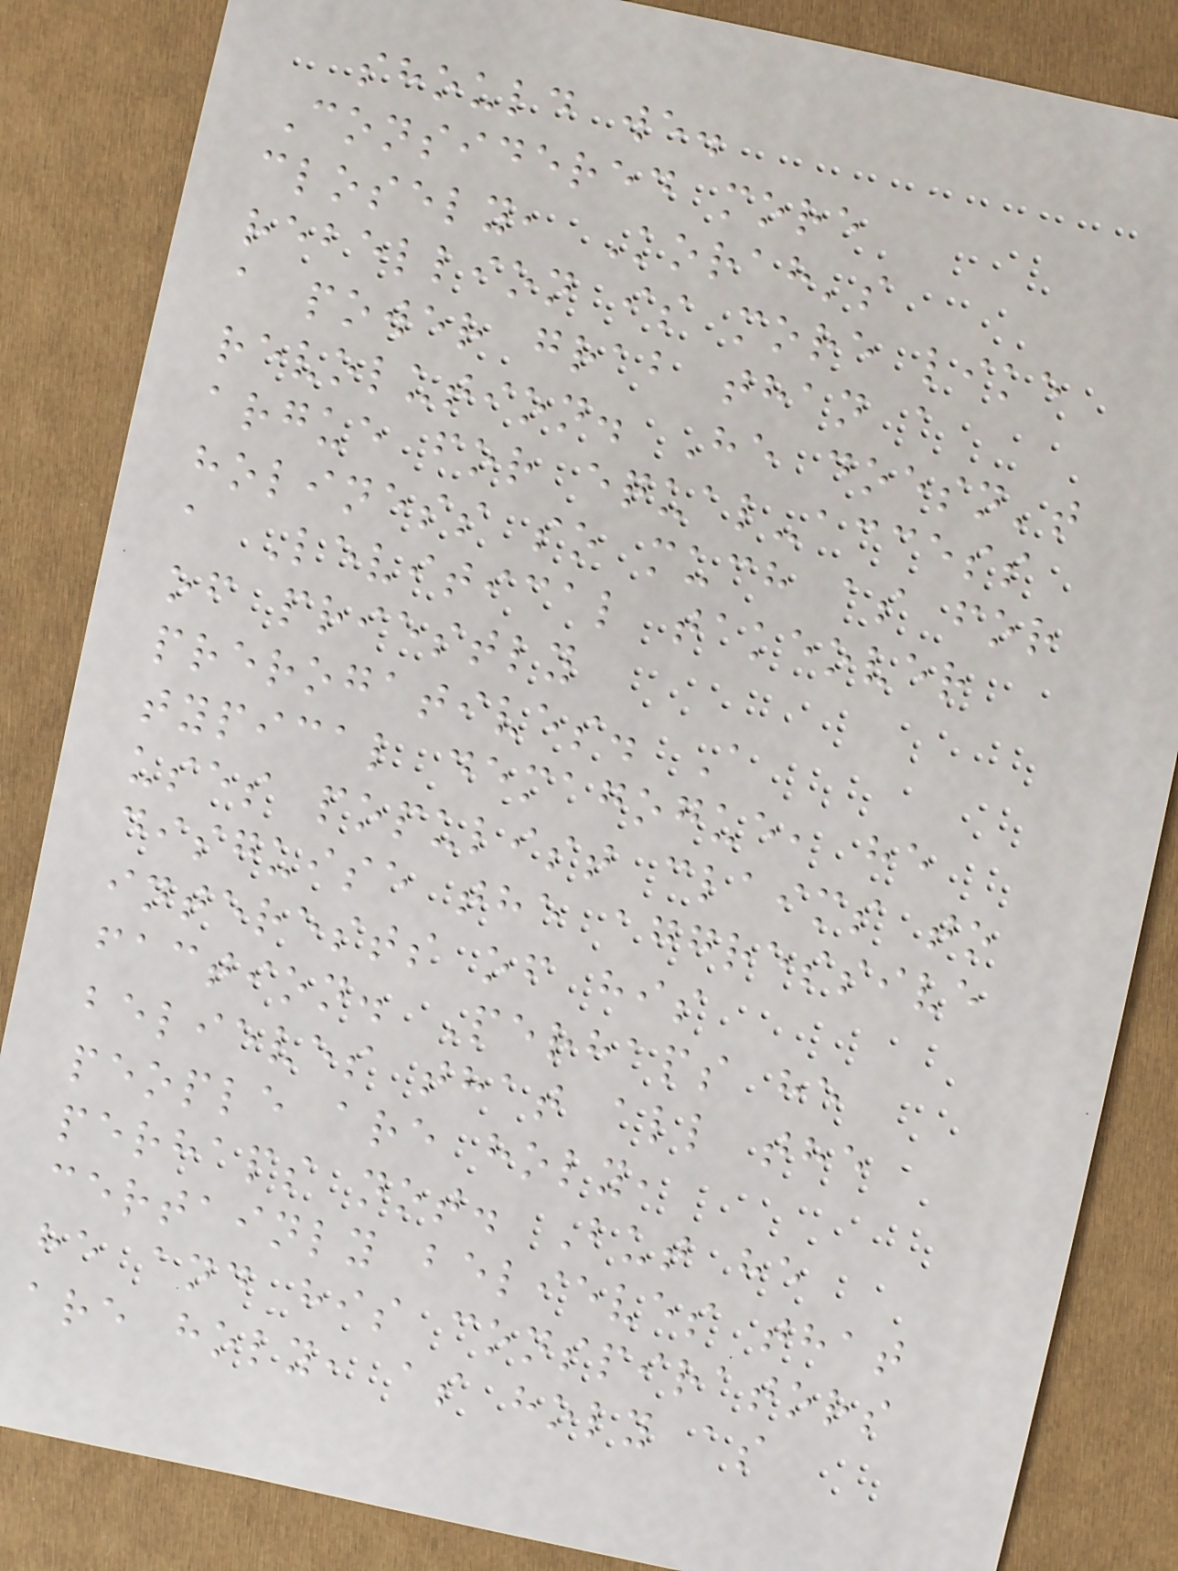should we.
Considered more
closely, Korah's
rebellion is more like
a power grab than a
revolution. He doesn't
argue for equal-access
holiness so much as for
a Levitical takeover
of priestly
prerogatives. A
typical demagogue, he
uses populist claims to
disguise the aggressive
interests of his
faction. Perhaps he
believes that all the
people are holy,
perhaps not. But he
certainly believes that
he and his conspirators
are holy, as holy as
